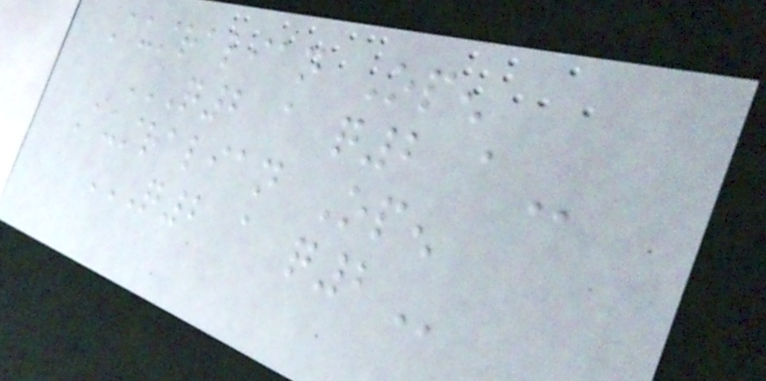Australian Open
Q2 A Q2 A
Australian Open
Q2 A Q2
